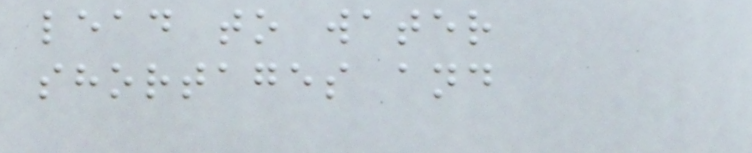lead to water
shortages and
